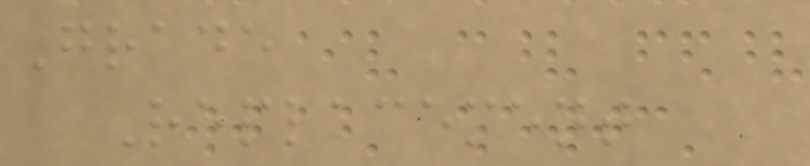Grade
Replacement
